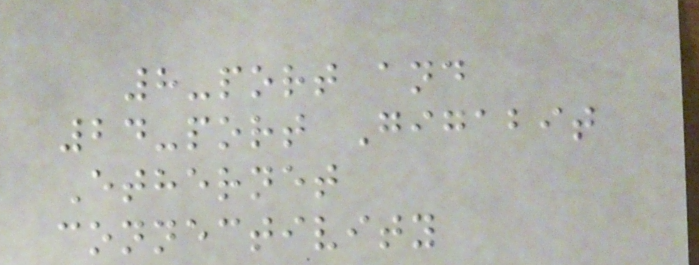8-port and
24-port Gigabit
Ethernet
connectivity
